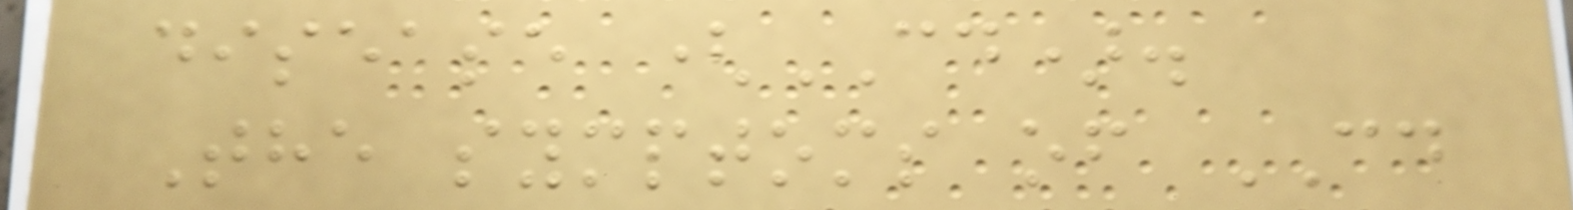disease (CD).
The symptoms of CD
